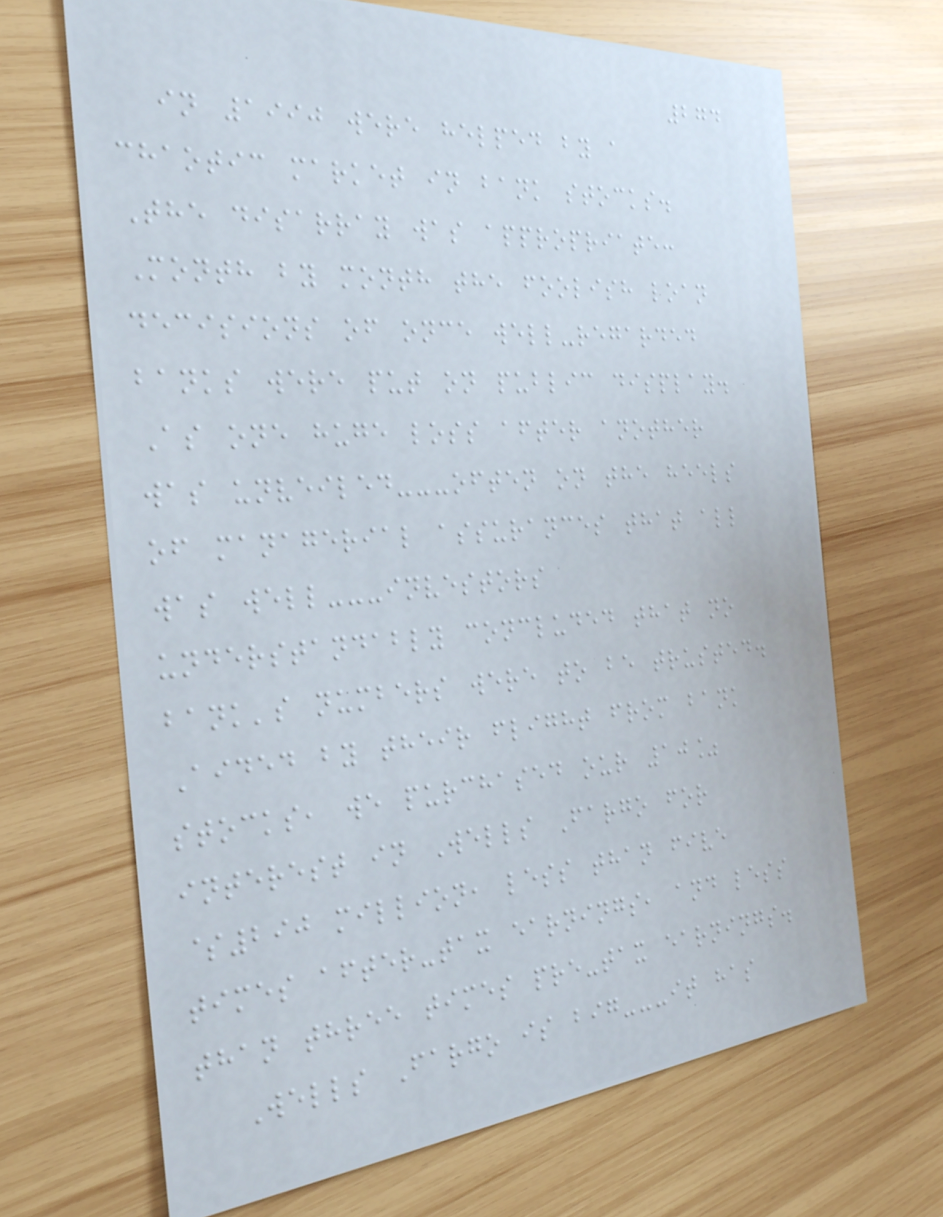274
in 1990 were helped by a
chaotic market in bank stocks.
The disarray was appropriate:
Month by month the foolish loan
decisions of once well-regarded
banks were put on public display.
As one huge loss after another
was unveiled---often on the heels
of managerial assurances that all
was well---investors
understandably concluded that no
bank's numbers were to be trusted.
Aided by their flight from bank
stocks, we purchased our 10%
interest in Wells Fargo for
$290 million, less than five
times after-tax earnings, and less
than three times pre-tax earnings.
Wells Fargo is big---it has
